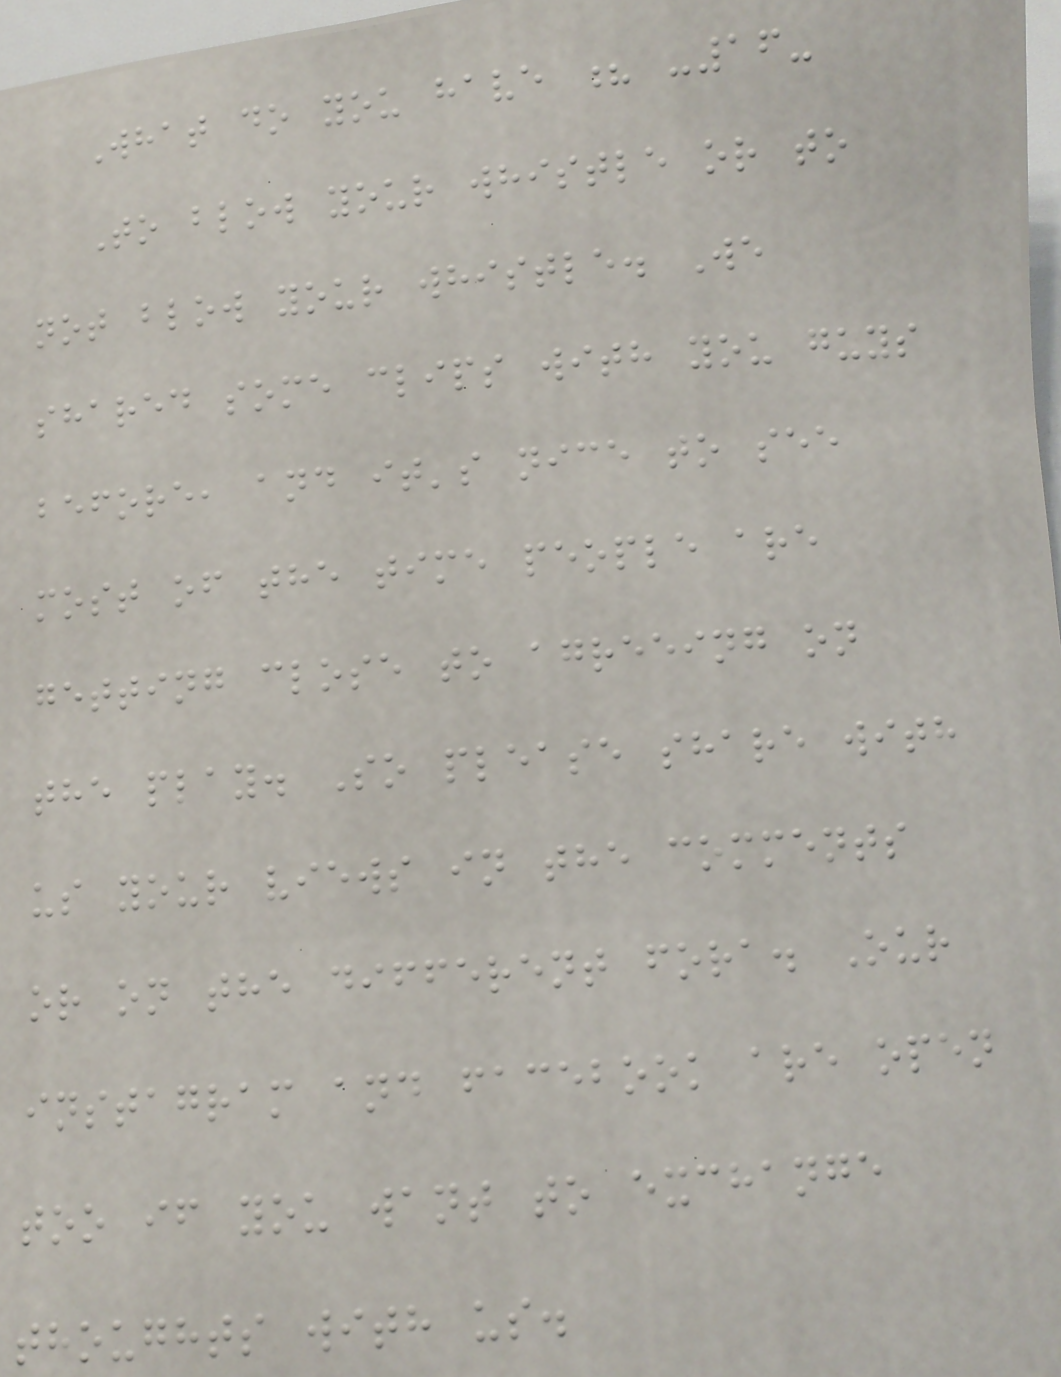What do you have ? -16-
To blow your whistle or to
not blow your whistle. We
shared some clips with you guys
before, and it's nice to see
most of the time people are
getting close to agreeing on
the play. So please share with
us your views in the comments
or on the different fora. Our
instagram and facebook are open
too if you want to exchange
thoughts with us.
